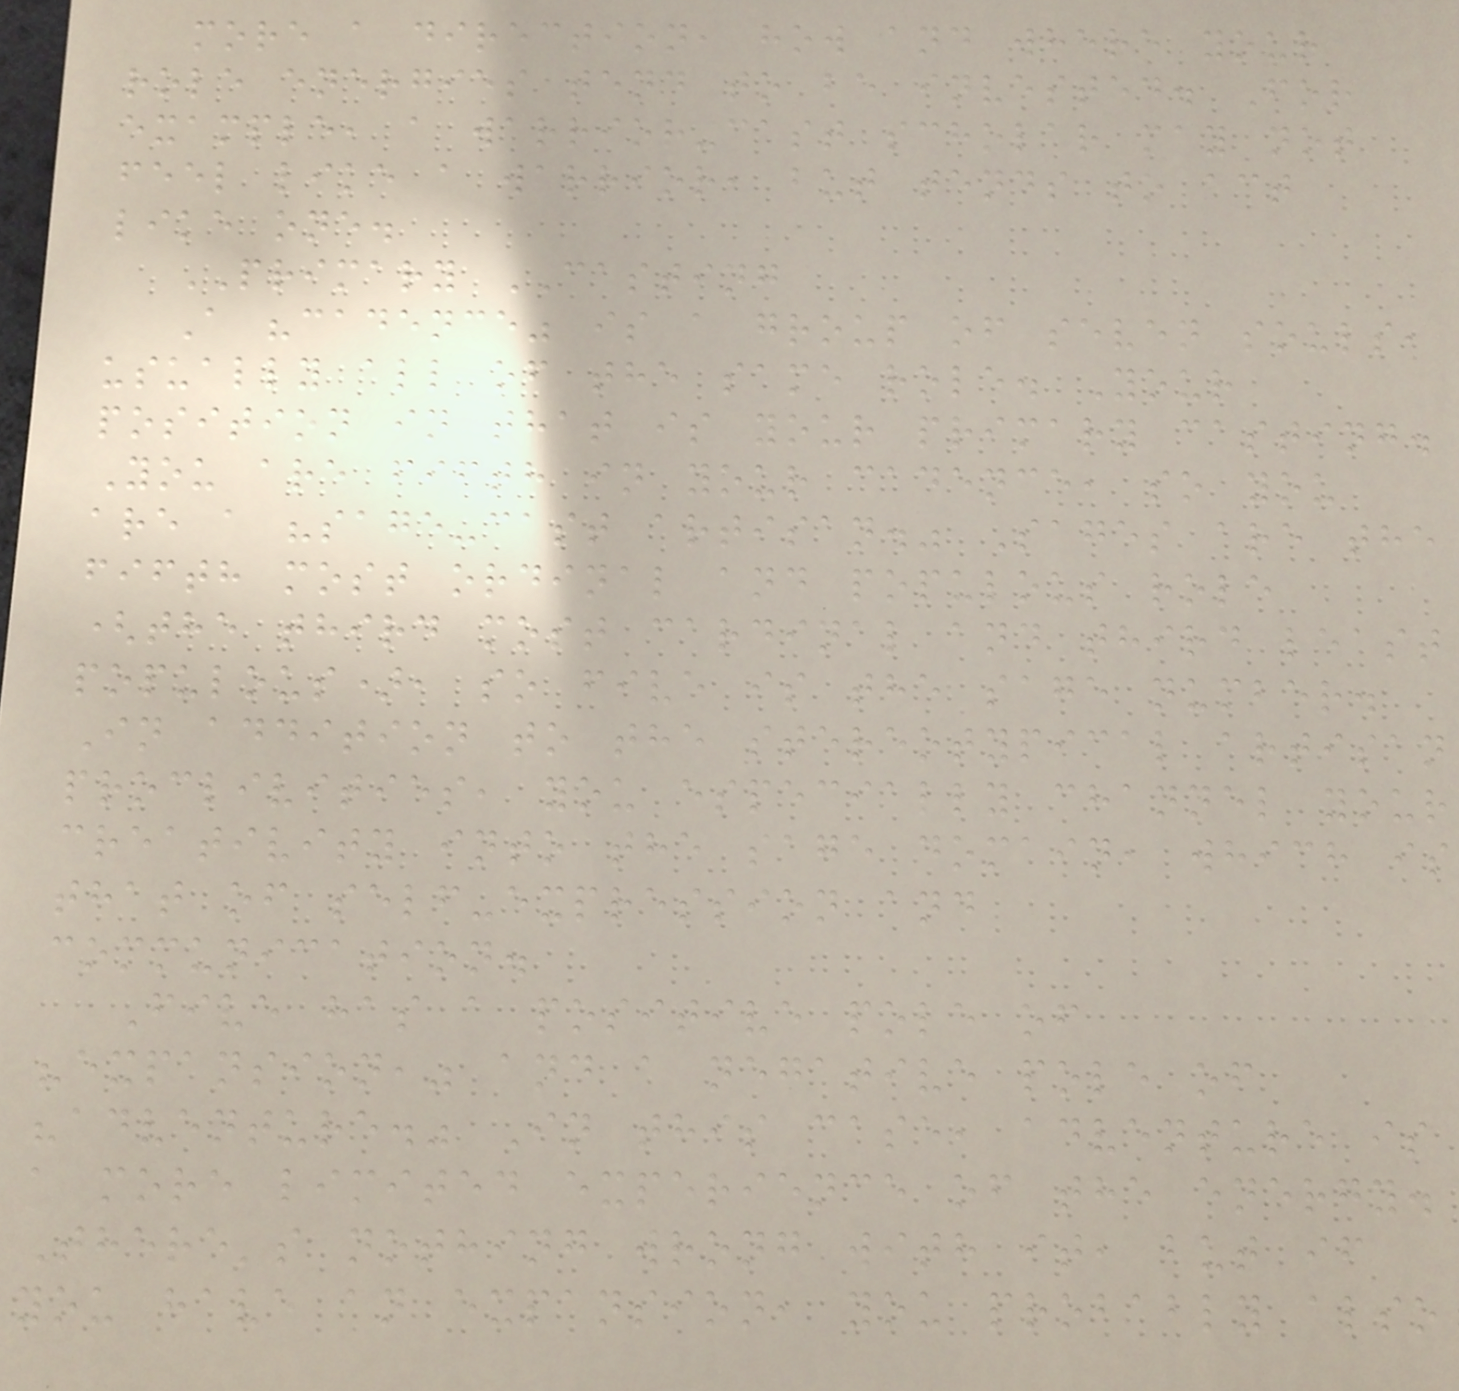more a direction, how and where your
role energies tend to be invested. For
example, a warrior-cast scholar may not
feel like a warrior, but tends to act
like one.
PRIMARY CASTING
A "cadence" is a group of seven souls,
usually all of the same role. Your
position in that is your primary casting.
You are fifth in your cadence, so you
are a "sage-cast artisan." Sages are the
fifth most ordinal and populous role
(the third most cardinal and third least
populous), so five is the sage number.
In addition to the stereotypical artisan
proclivities, you especially channel your
creativity into the sage domain, which is
that of self-expression and
communication.
Five has a positive pole of
"expansion," and a negative pole of
"adventure." In this case, adventure is
a more limited experience of the energy.
There's nothing wrong with it, but if
you have an expansion, you probably also
